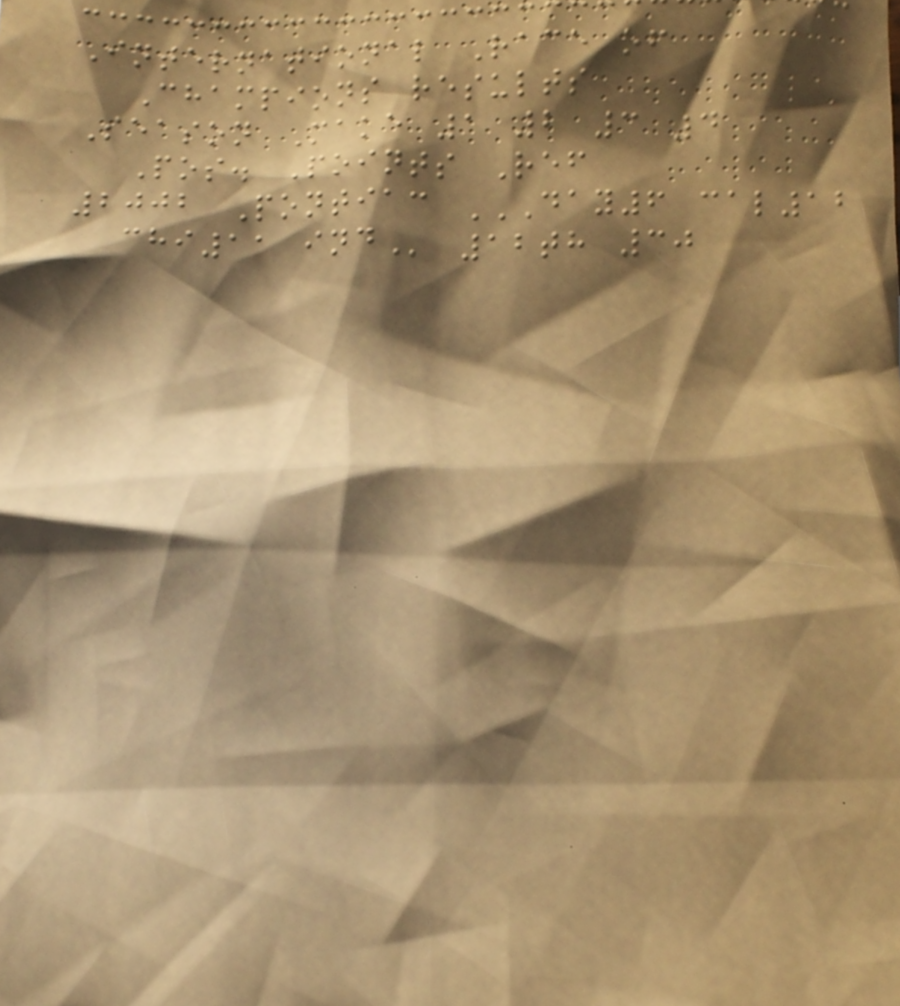International Race of
Champions results
Season Make 1 2 3 4
Pos. Points Ref
2002 Pontiac DAY6 CAL12
CHI11 IND 12th 30
